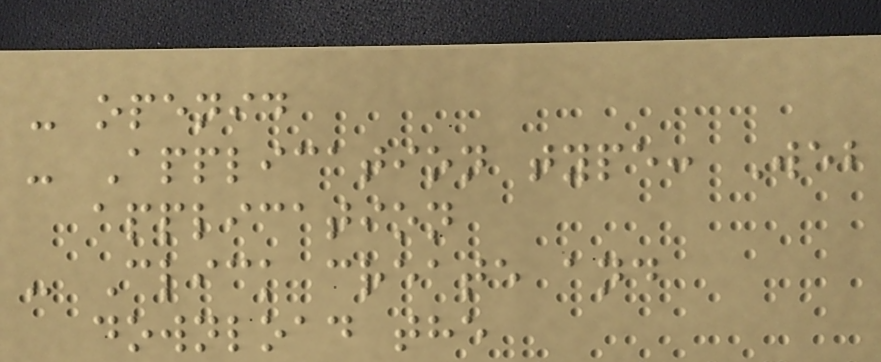- openid
- Application type: Web
application
- Click create and
download the
